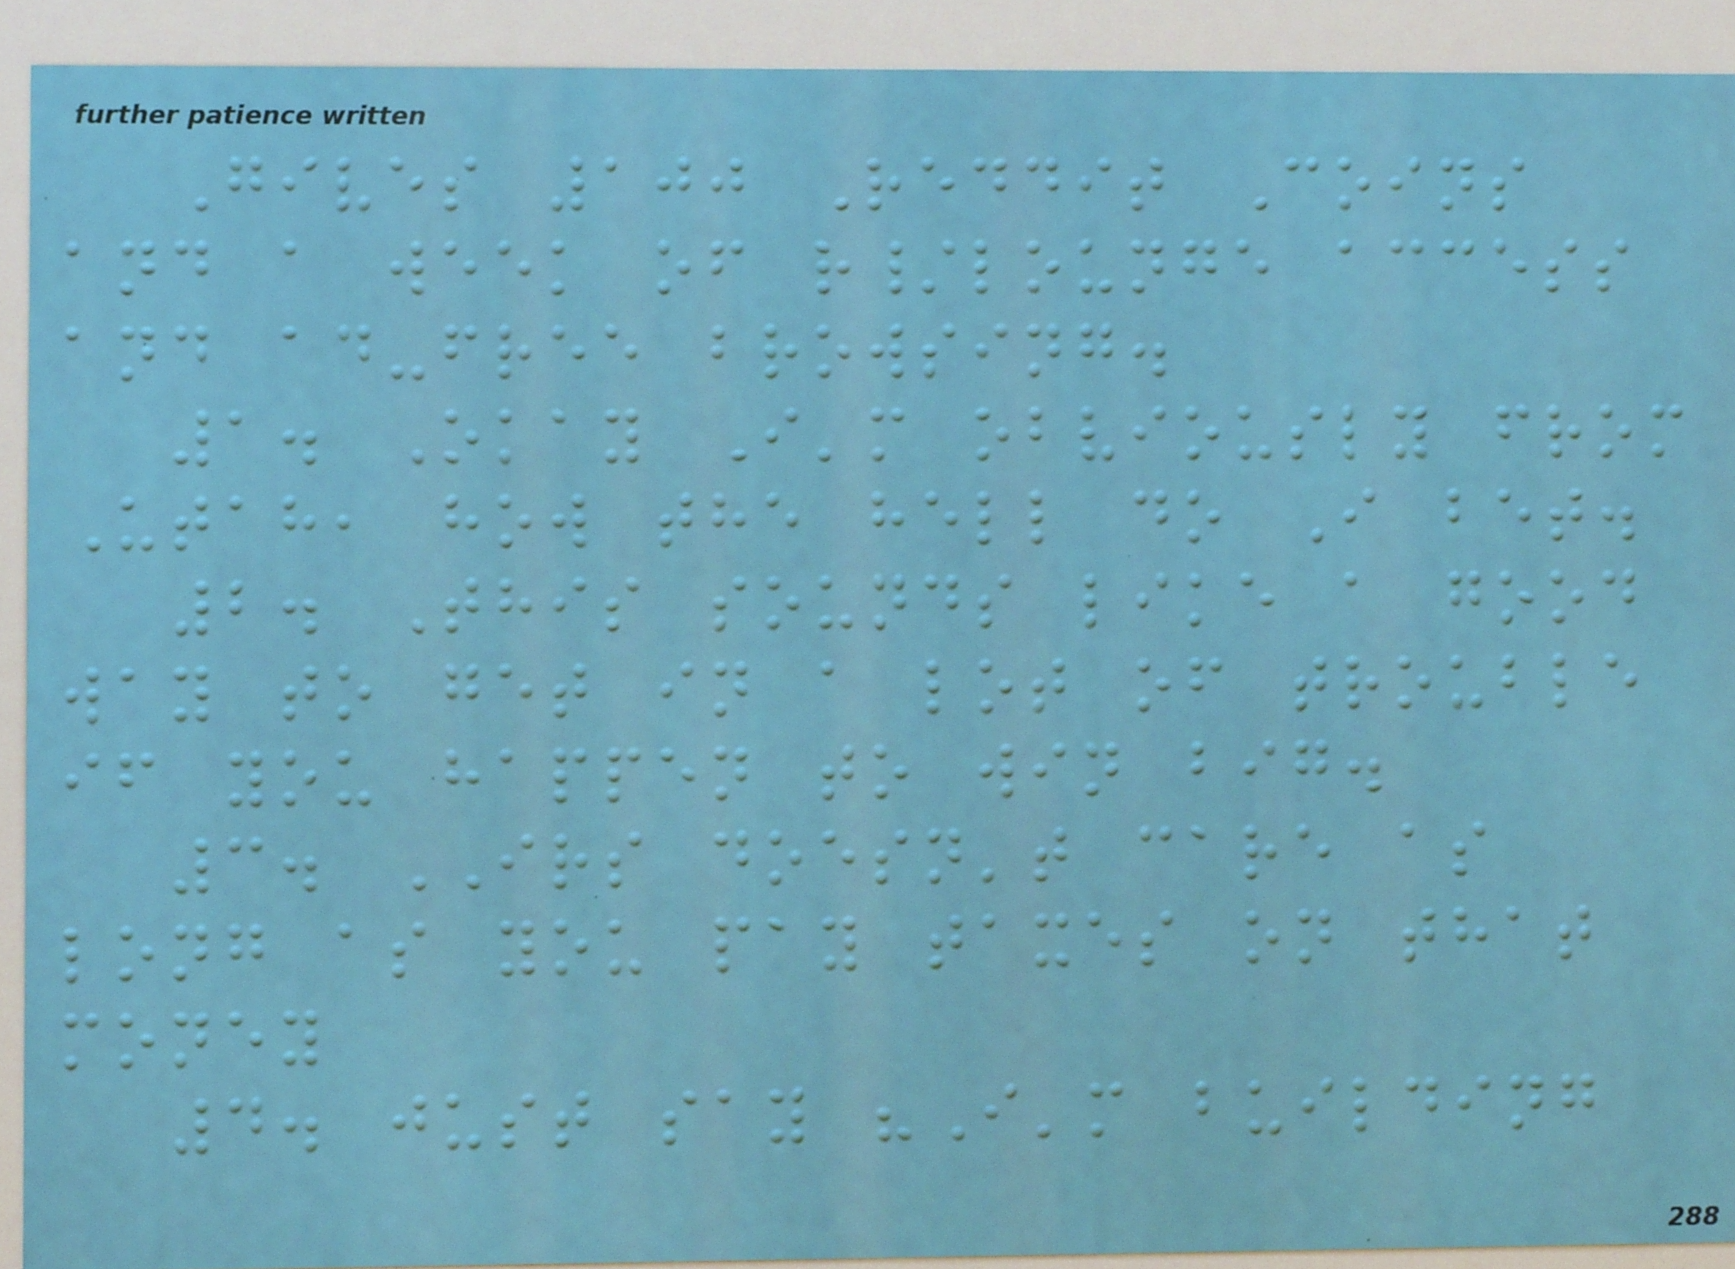Gives 100 Reddit Coins
and a week of r/lounge access
and ad-free browsing.
1. Okay I'm obviously from
Utah, how the hell do I bet.
2. This sounds like a good
way to get in a lot of trouble
if you happen to win big.
3. IRS doesn't care as
long as you pay taxes on that
money
4. just say "I'm building
